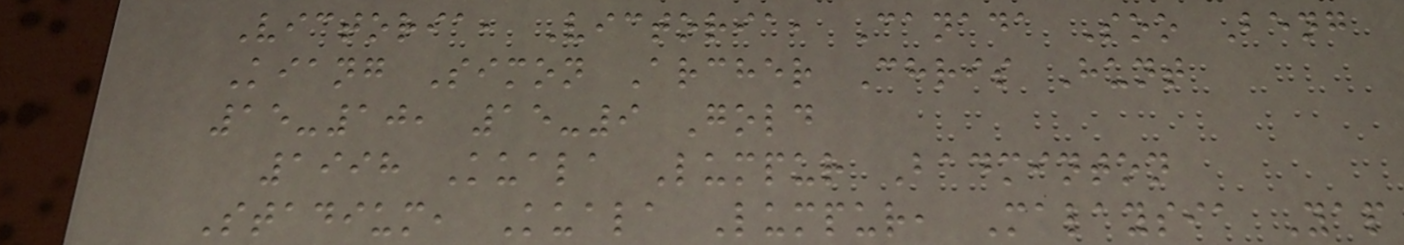Victoria, Victoria, Canada Soo Beng
Kiang Simon Archer Chris Hunt
15-10, 15-9 Gold
1998 Kuala Lumpur Badminton
Stadium, Kuala Lumpur, Malaysia Yap
